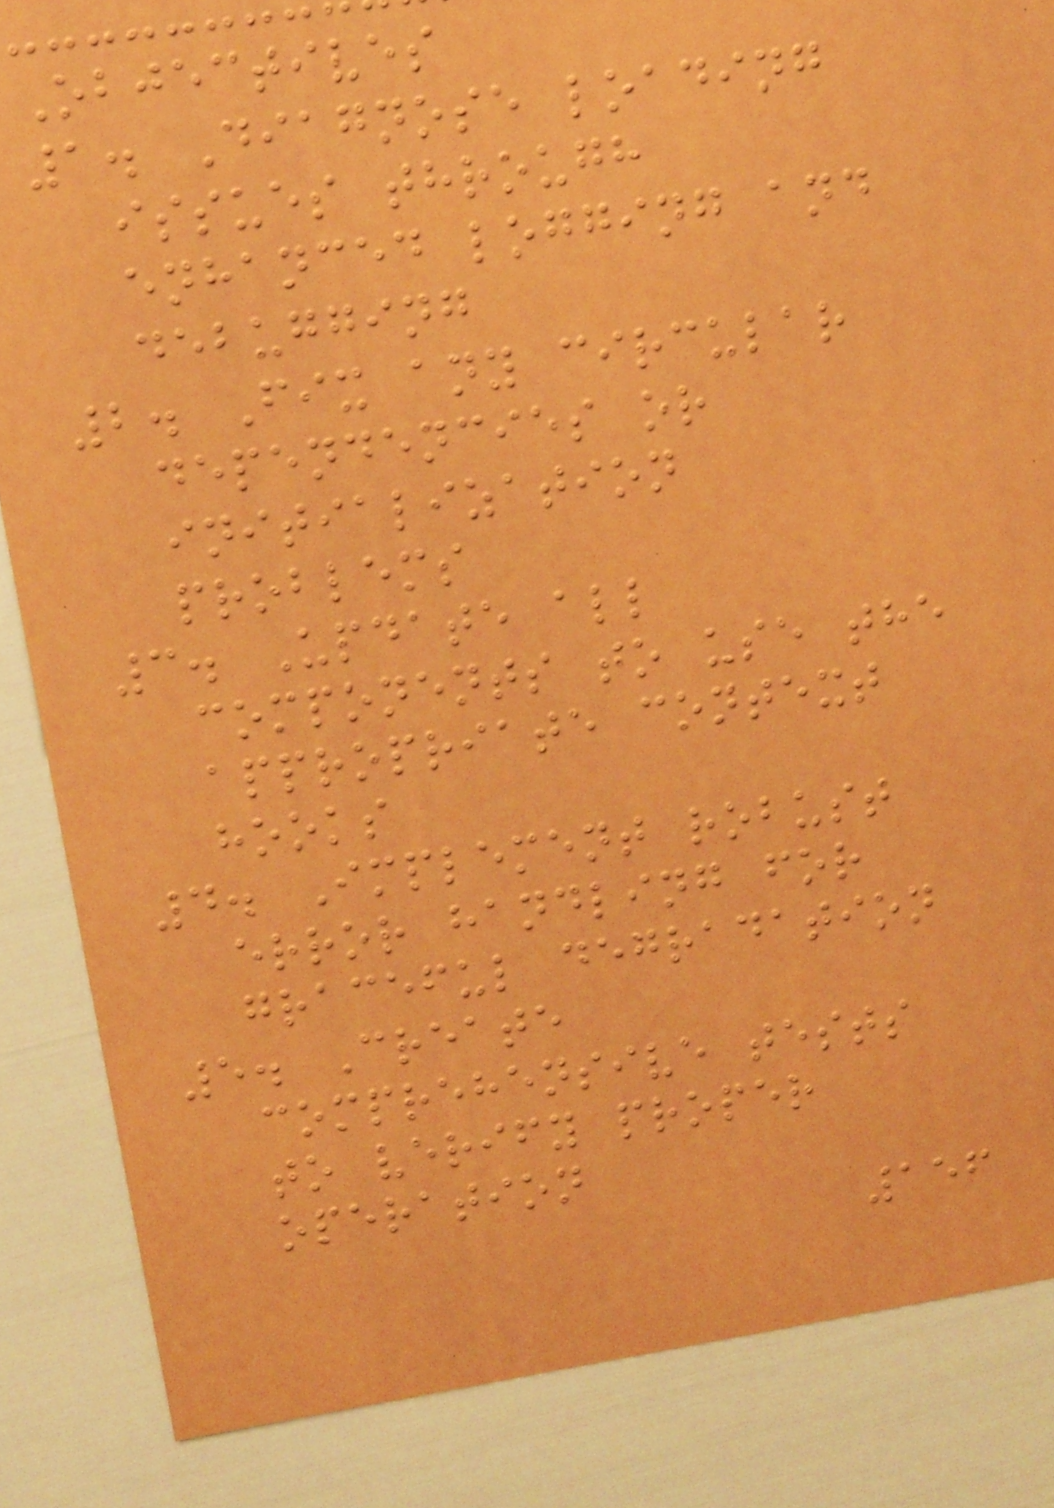Objectives
1. Diagnose loading
issues through
enhanced logging and
debugging
2. Fix any circular
dependencies or
initialization
problems
3. Update all
components to use the
appropriate context
hooks
4. Implement robust
error handling for
graceful degradation
5. Create
comprehensive tests
to verify proper
operation
156
